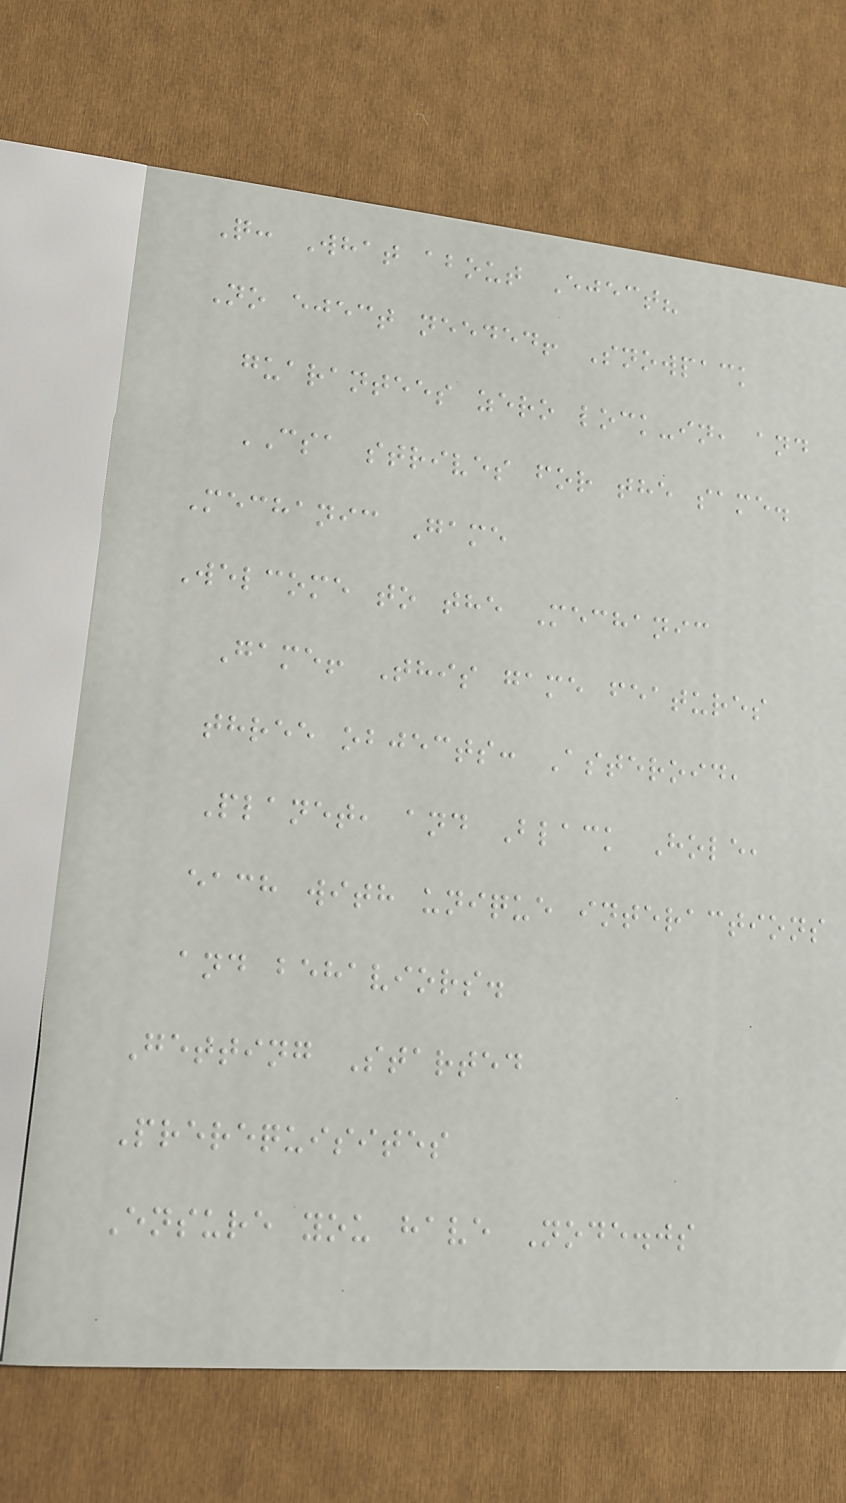Q: What about Eject?
No eject needed! Snowpack
guarantees zero lock-in, and
CSA strives for the same.
Mechanic Game
Welcome to the Mechanic
Game! This game features
three objects: Asteroid,
Planet, and Black Hole,
each with unique interactions
and behaviors.
Getting Started
Prerequisites
Ensure you have Node.js
